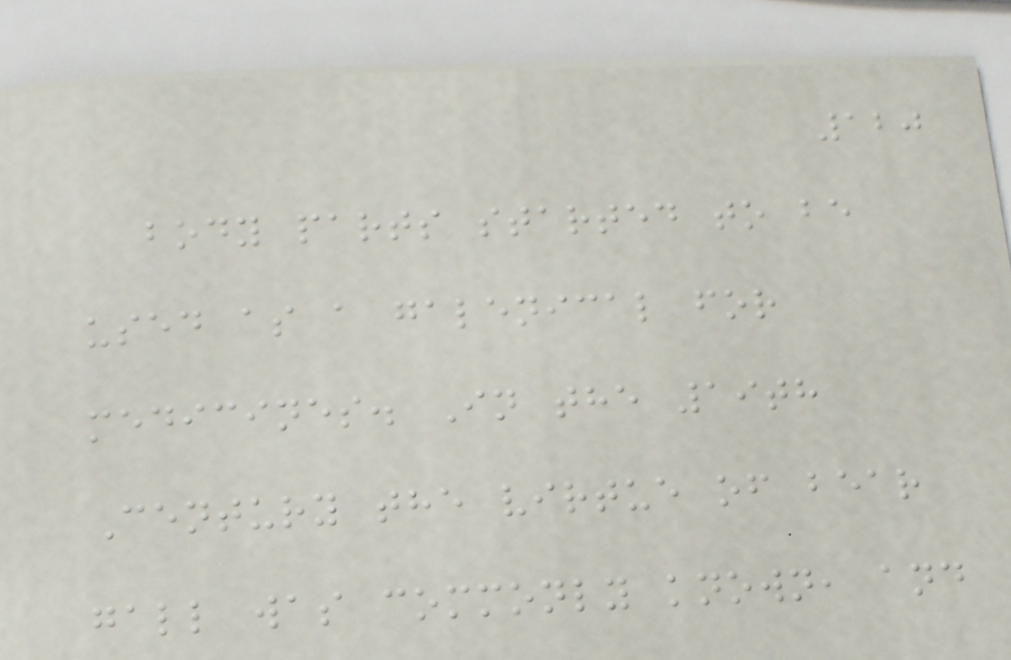120
body parts started to be
used as a galenical for
medicines. In the 19th
Century the virtue of bear
gall was commonly known, and
